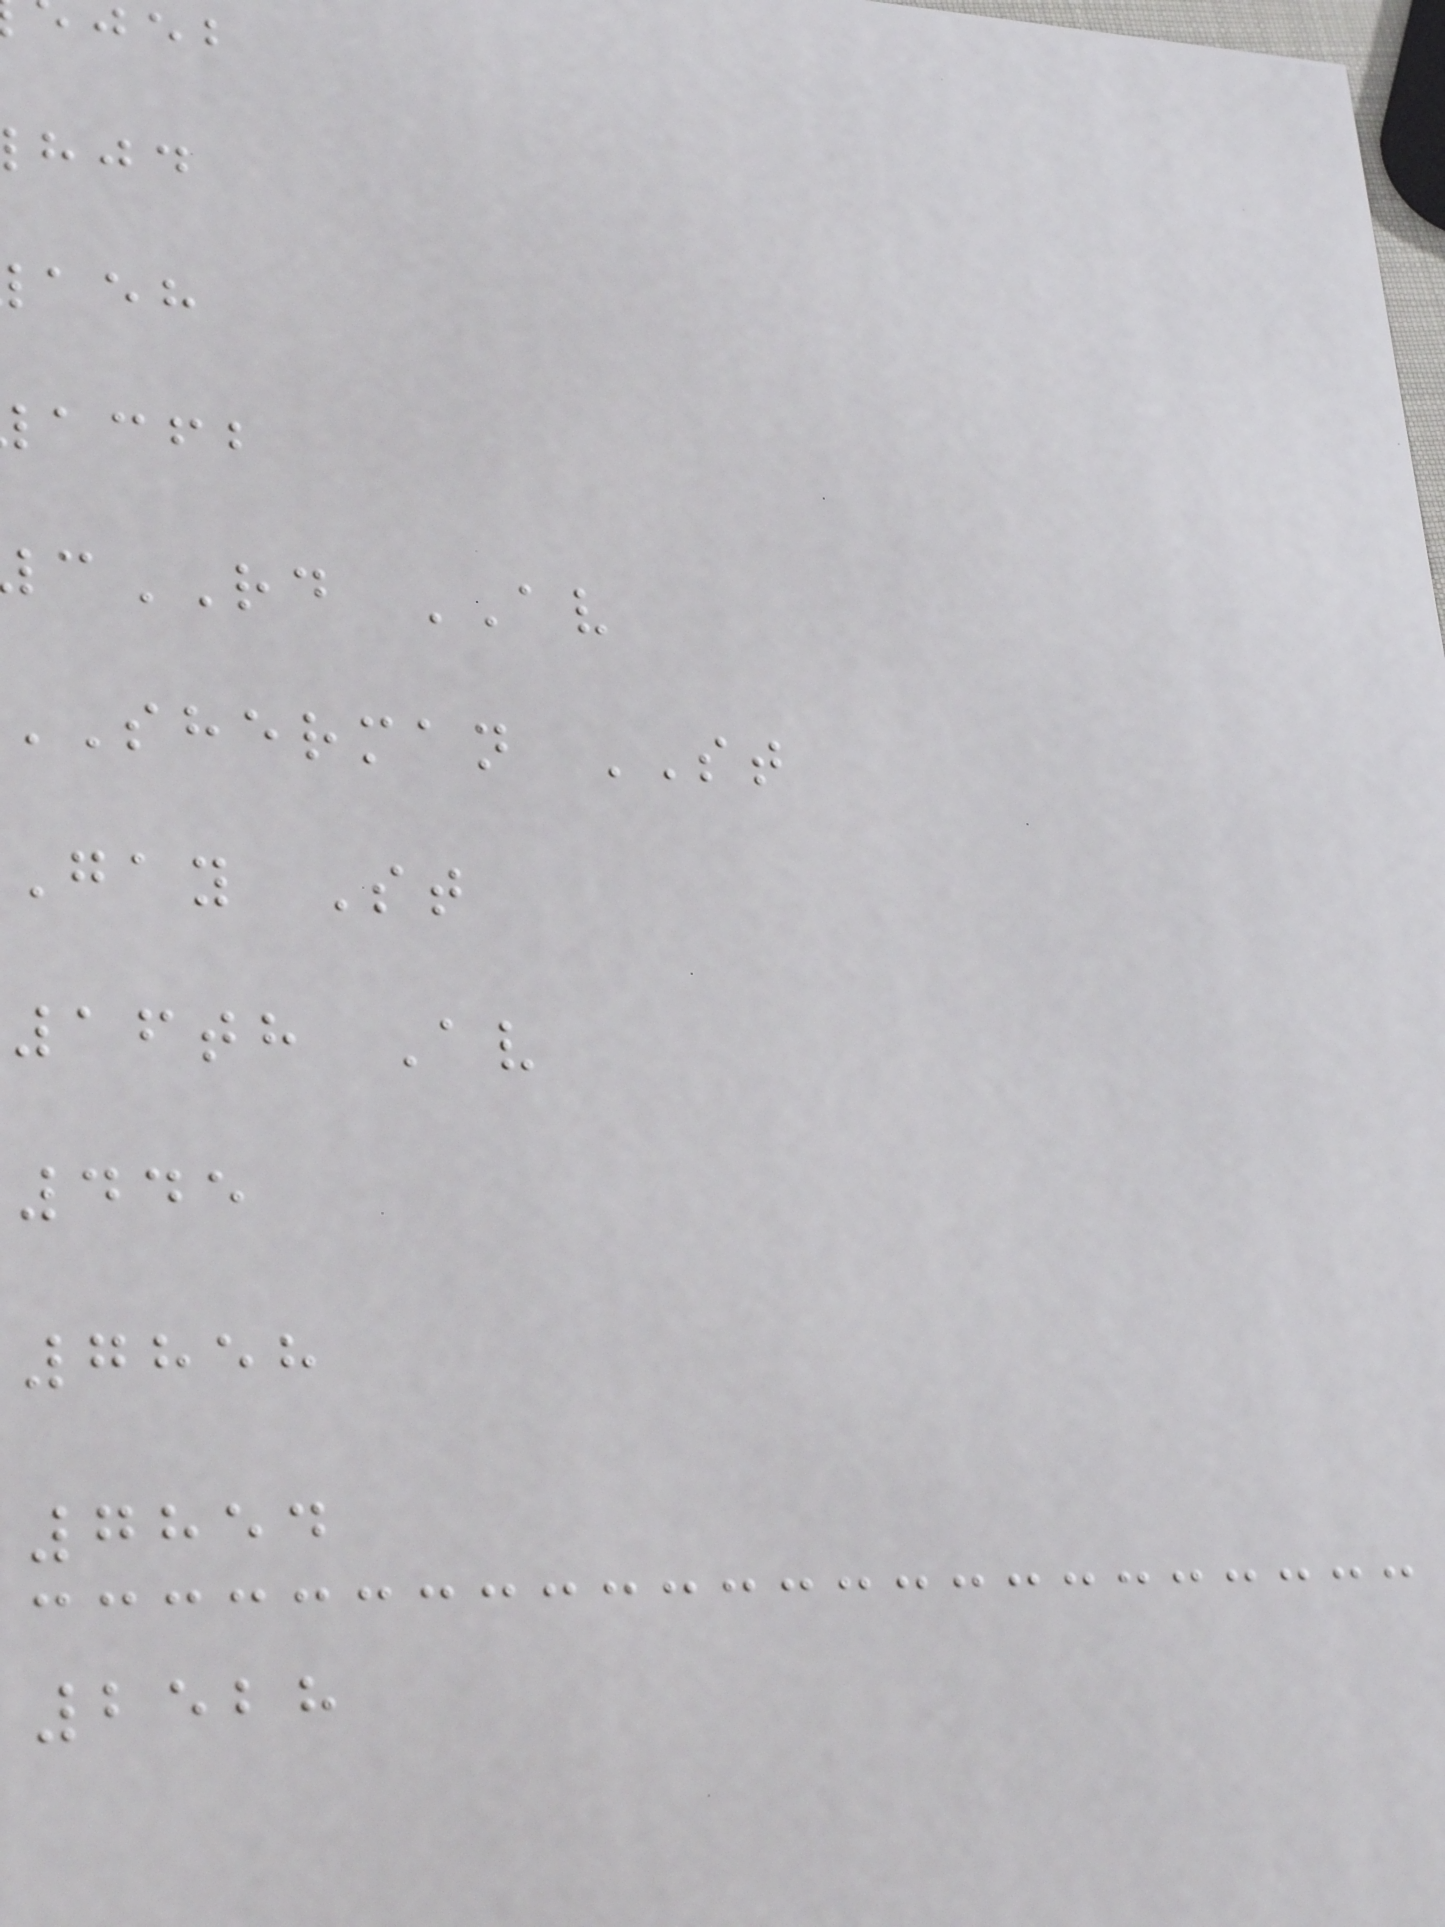acfb
RD AV
SHERMAN ST
Gay St
16th Av
445
7858
7854
2528
